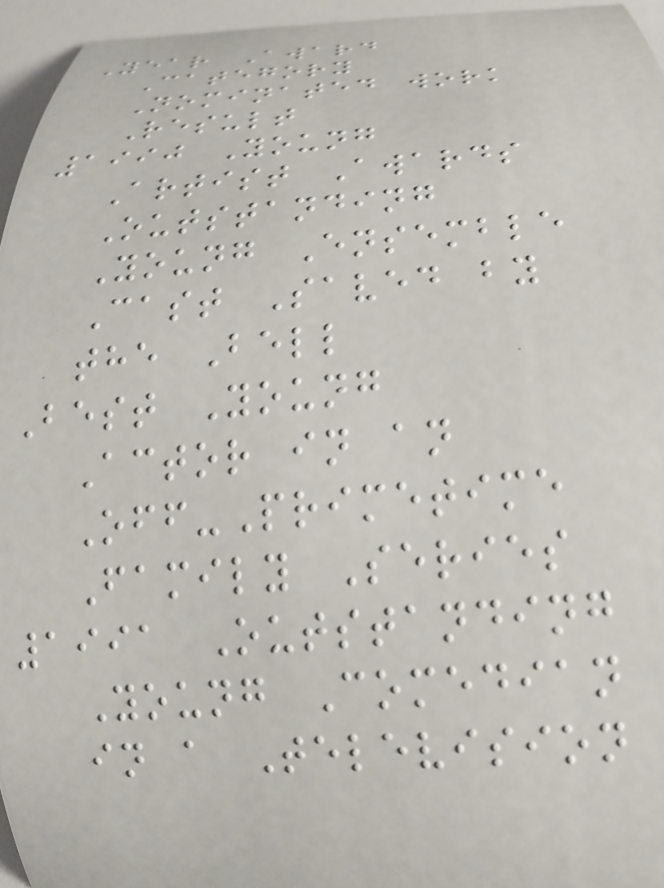Year Award
Category
Nominated work
Result
1990 Young
Artist Awards
Outstanding
Young Ensemble
Cast Saved by
the Bell
Best Young
Actor in an
Off-Primetime
Family Series
1991 Outstanding
Young Comedian
in a Television
